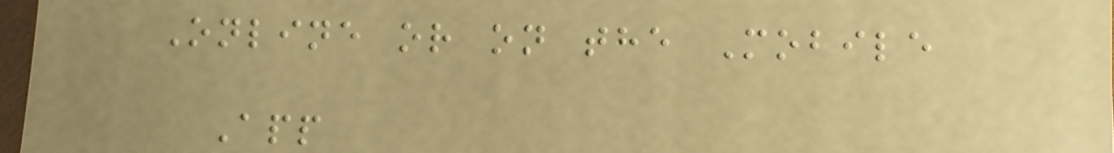Online or on the Mobile
App
